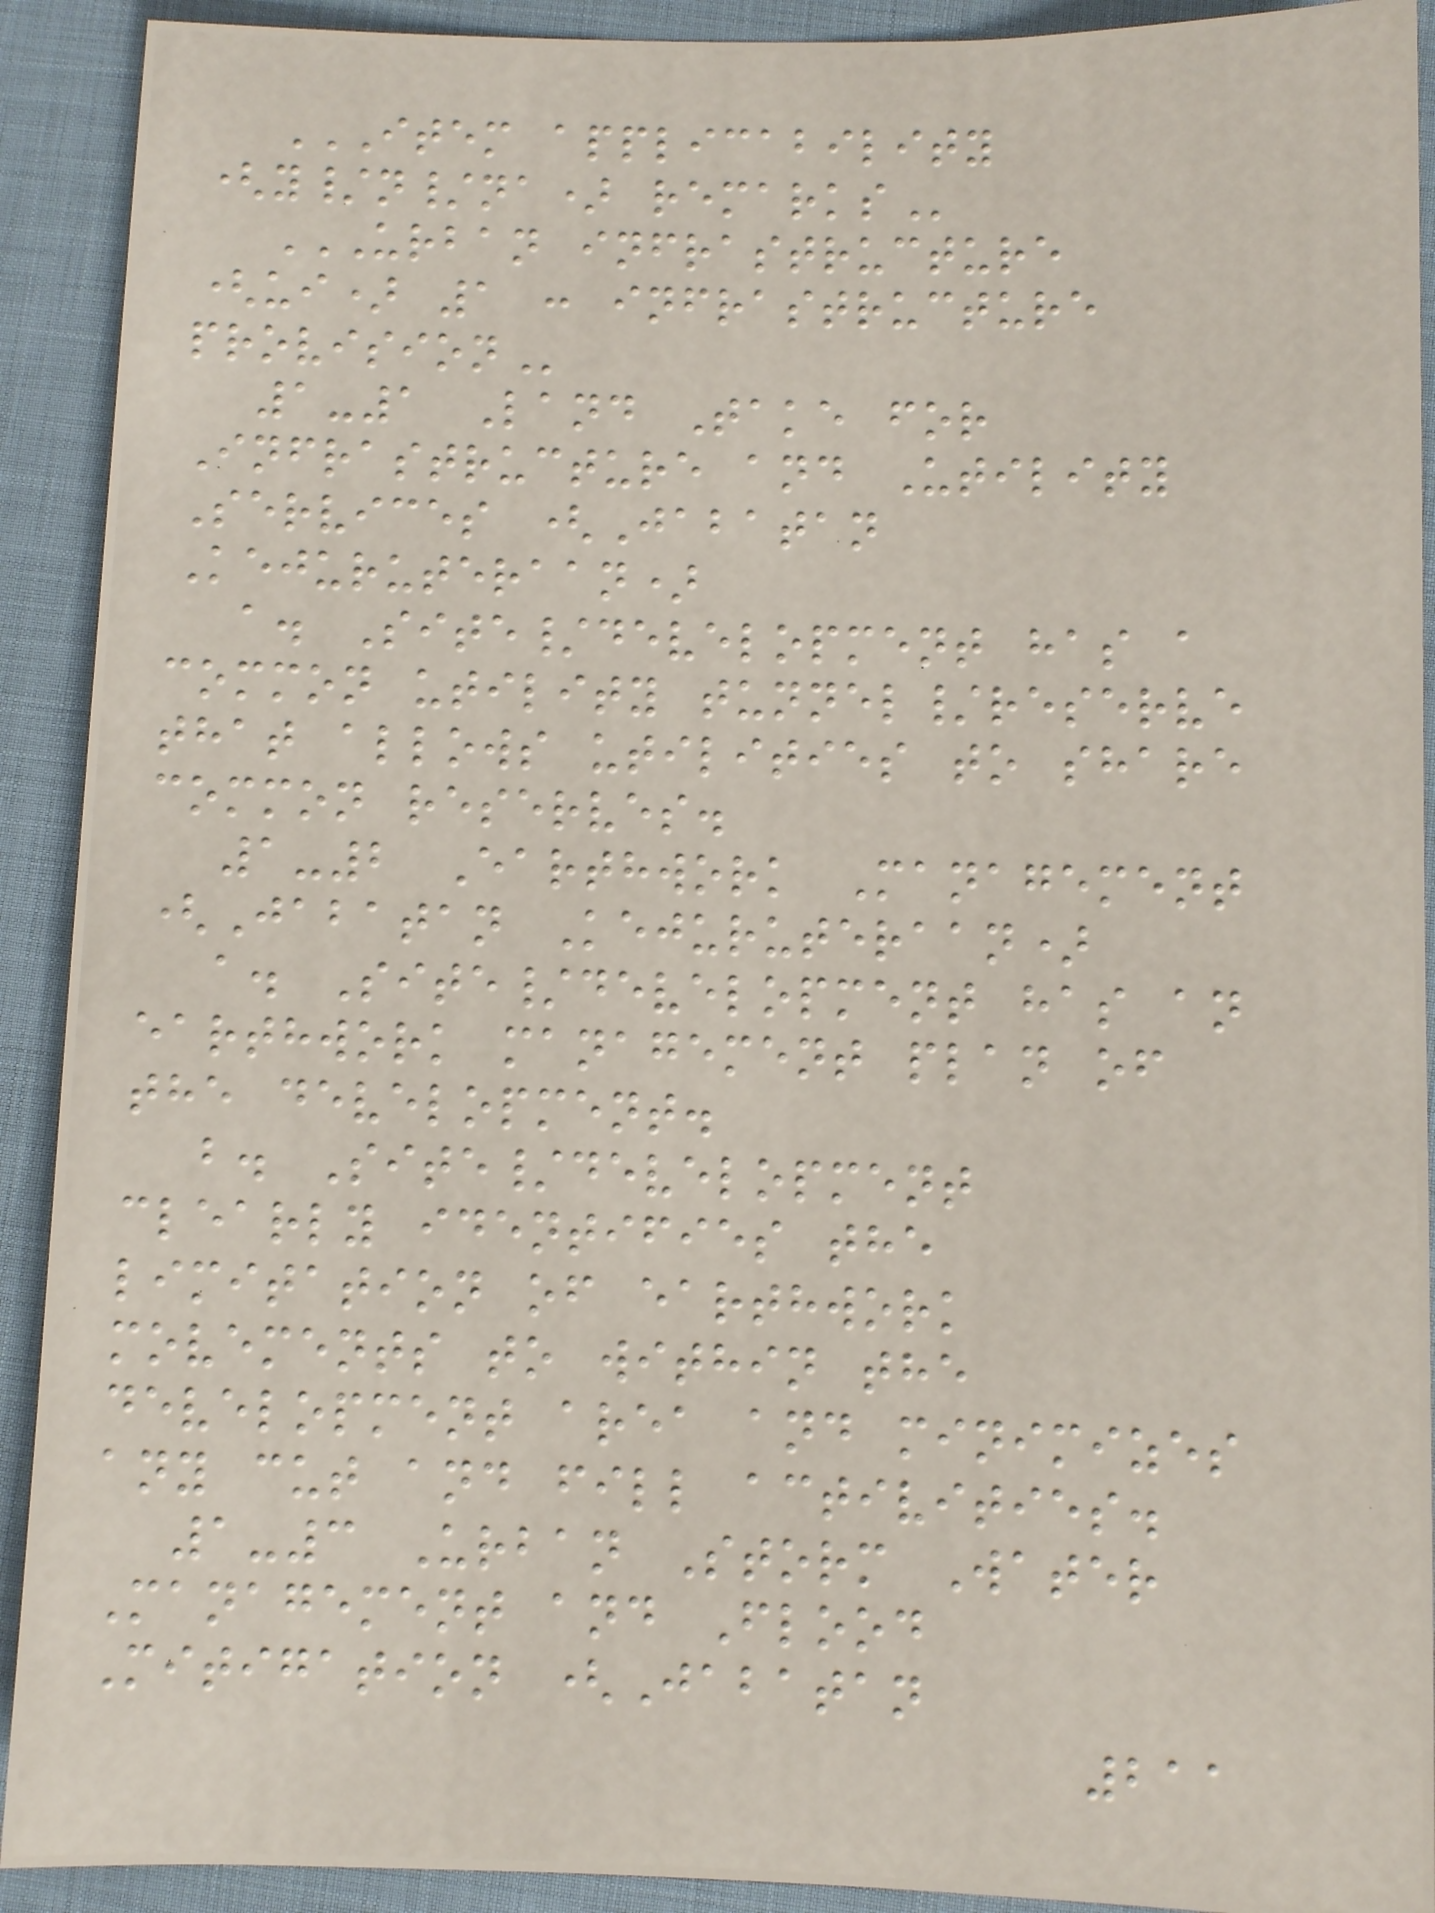ITEM APPLICABILITY
(Y/N/NA) REMARKS
URBAN INFRASTRUCTURE
(UI) 1 : INFRASTRUCTURE
PROVISION
1-1 Land Take for
Infrastructure and Utility
Services (Jabatan
Kejuruteraan)
a. Site/development has a
common utility tunnel/reserve
that allows utilities to share
common reserves.
1-2 Earthwork Management
(Jabatan Kejuruteraan)
a. Site/development has an
earthwork management plan of
the development.
b. Site/development
clearly identifies the
limitation of earthwork
movements to within the
development area and minimizes
any cut and fill activities.
1-3 Urban Storm Water
Management and Flood
Mitigation (Jabatan
211
